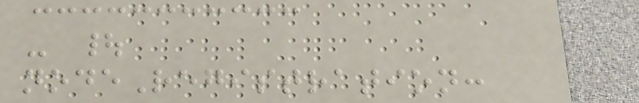- |
nodeRegistration:
